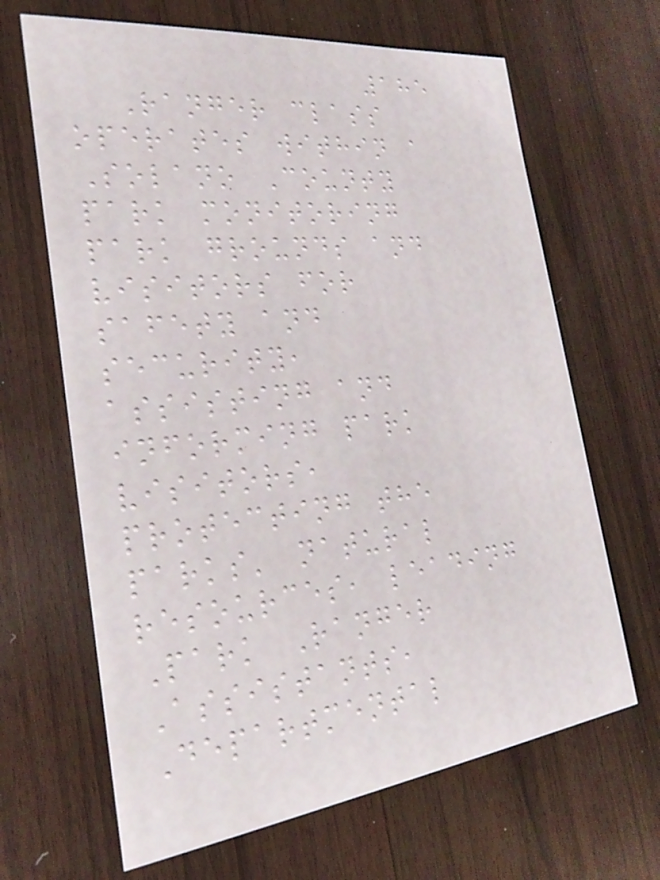185
Ranger class
operates within a
Solano County
park monitoring
park grounds and
visitors for
safety and
security,
assisting and
informing park
visitors,
protecting the
parks' natural
resources, leading
Park Ranger
Assistants,
Departmental
